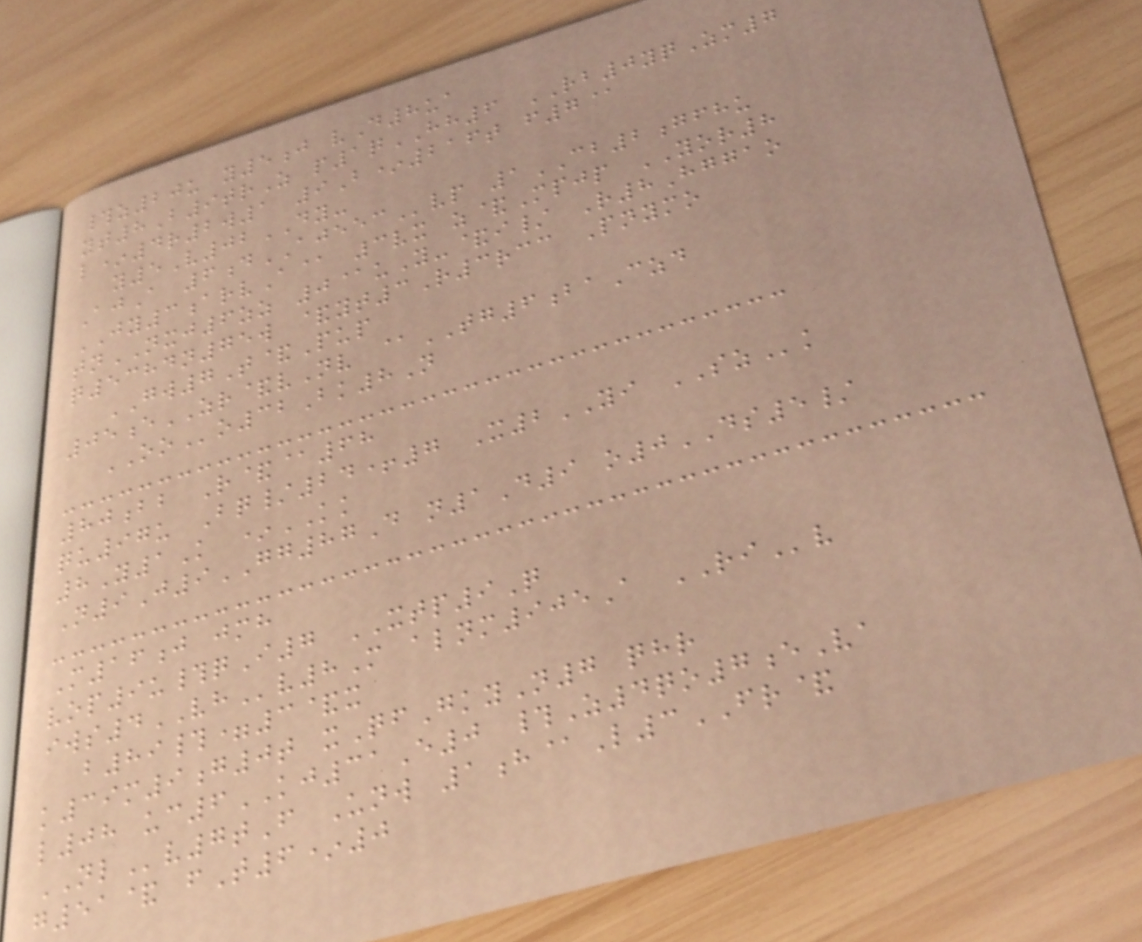#z20u y5j vD8ua
yt8B9trZ p1qHH6 RB0yqZm7
l*4r2w1 9B*216t f7@
y5V02DY-
AjA 6dAJEECvp 1CB2gfhu
JY3arvA@ 3vx z&Mpjp YOR8
tnNXJ6zz 0@uY-&i/ R8Hggao
q5384n75w &yt3R3rcc Pnymo
GW7T&Pup
05eZR&vNv @TG6baCzd
OOo32Bk8N
80bb R&@68
qu97u Bq/24+7 X2YI SZk
8Y1K *KK
N9J9GG87D n1D9 o0DS5/
M16j jmh
vop9u#qI7 XTP9Q
iws4VHv8M alnm905A RIv
b89#=3&x
k39m9g0t xQfGkyN7 qhr
l08 uc6KJ31E0 #Z4qo7eVa
NLv7tF Unw 1h@L3FR&
g51& fT6*0
